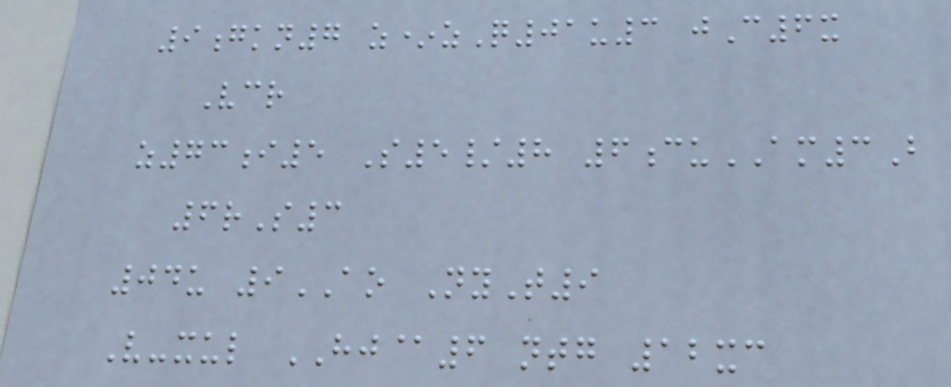9gkn7 z*zQ01u3 jC6x
Vcr
z73i5 S5/8 6cuAM3B
6rS3
04u 9AO NyT9
V-xul HJ@6 ntg 12xc
